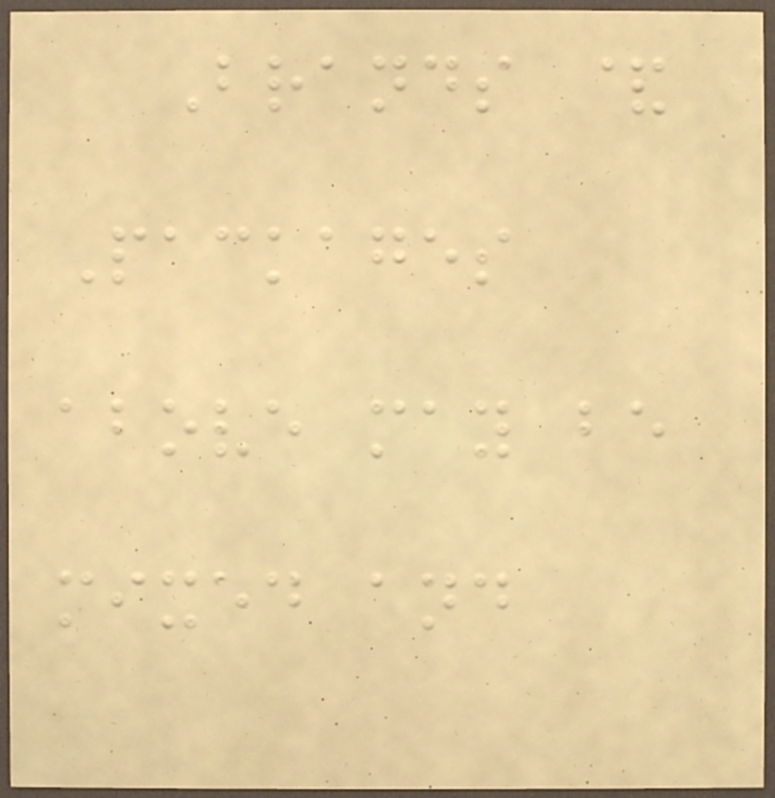Brands &
Packages
above may be
mixed and
